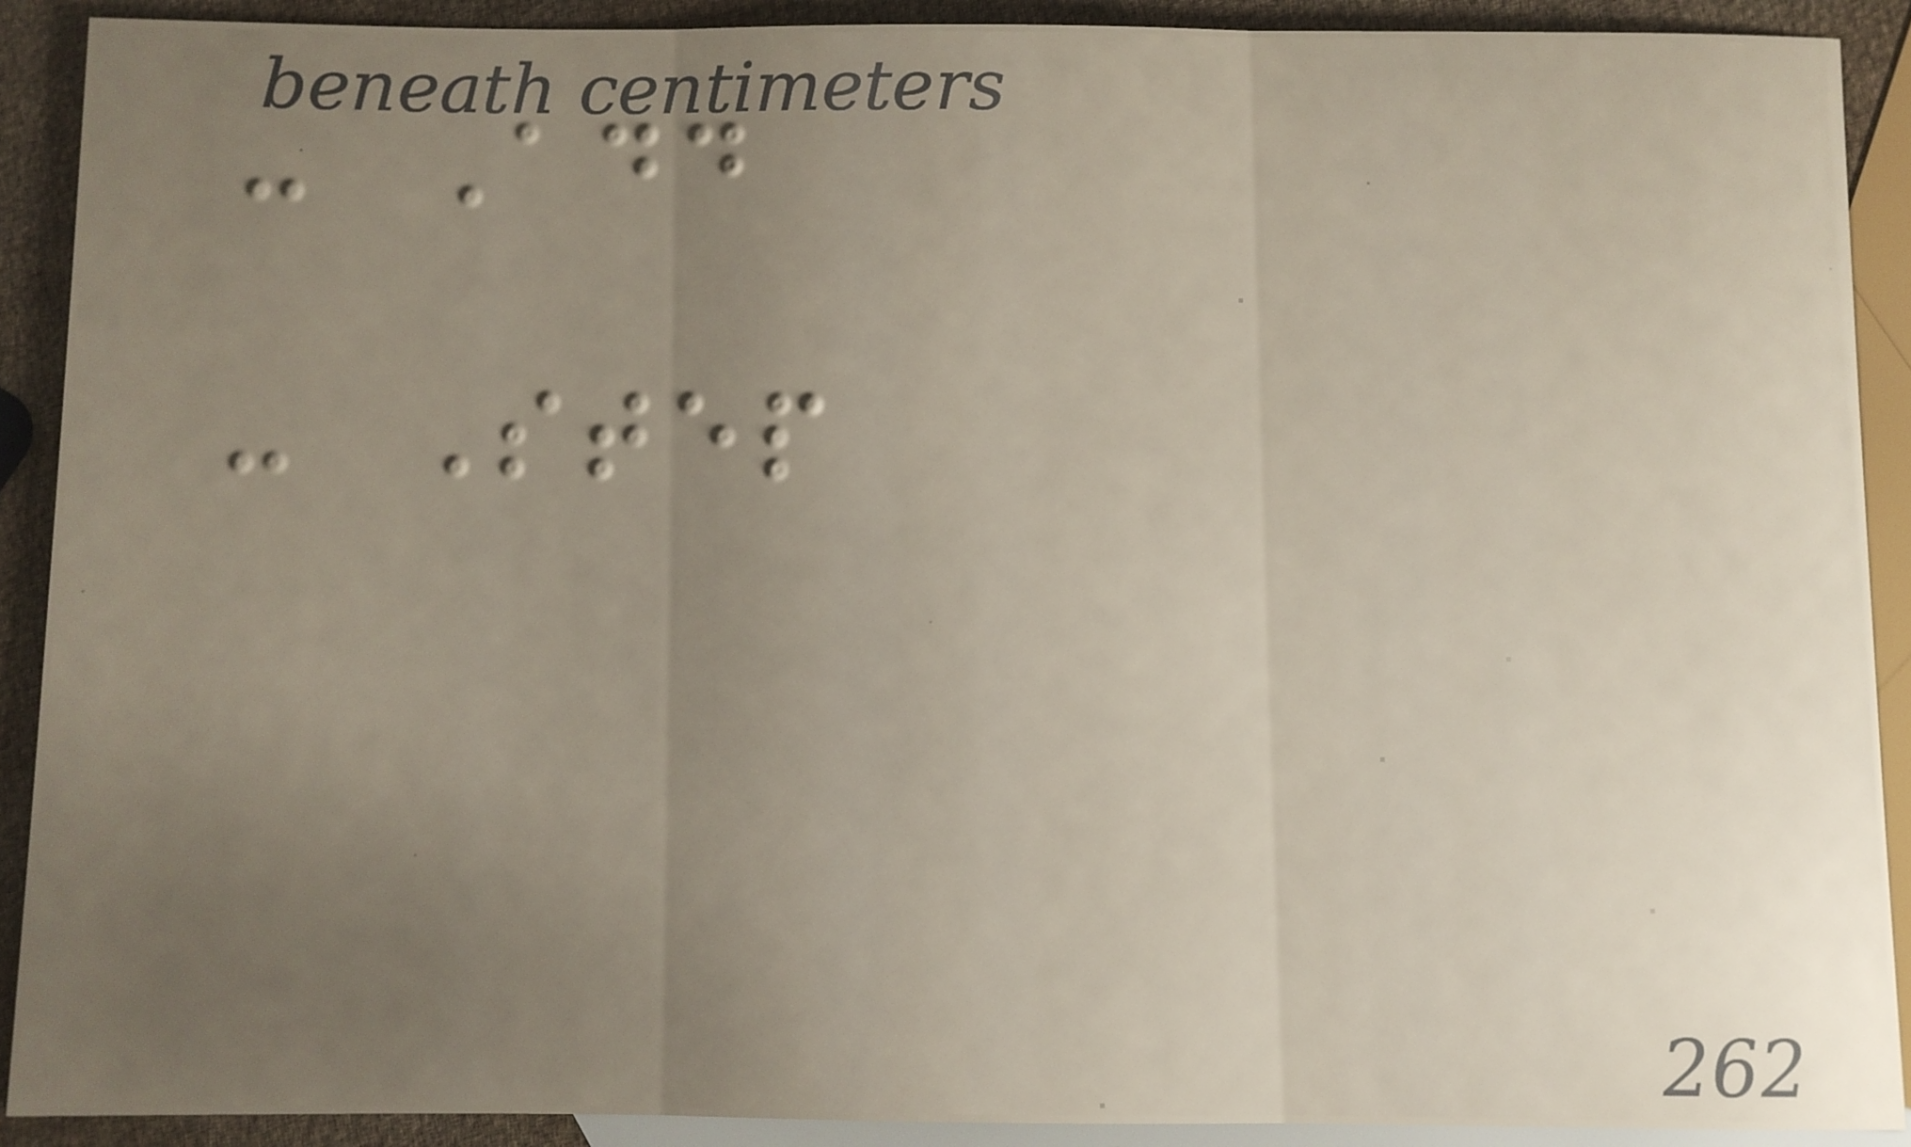- Add
- Step
